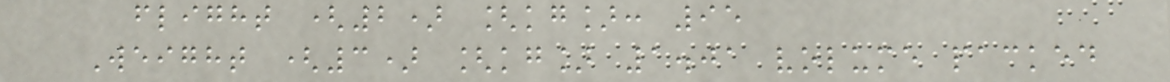flight (2) [kg]: 95
Weight (3) [kg] 1.01 volume packed
